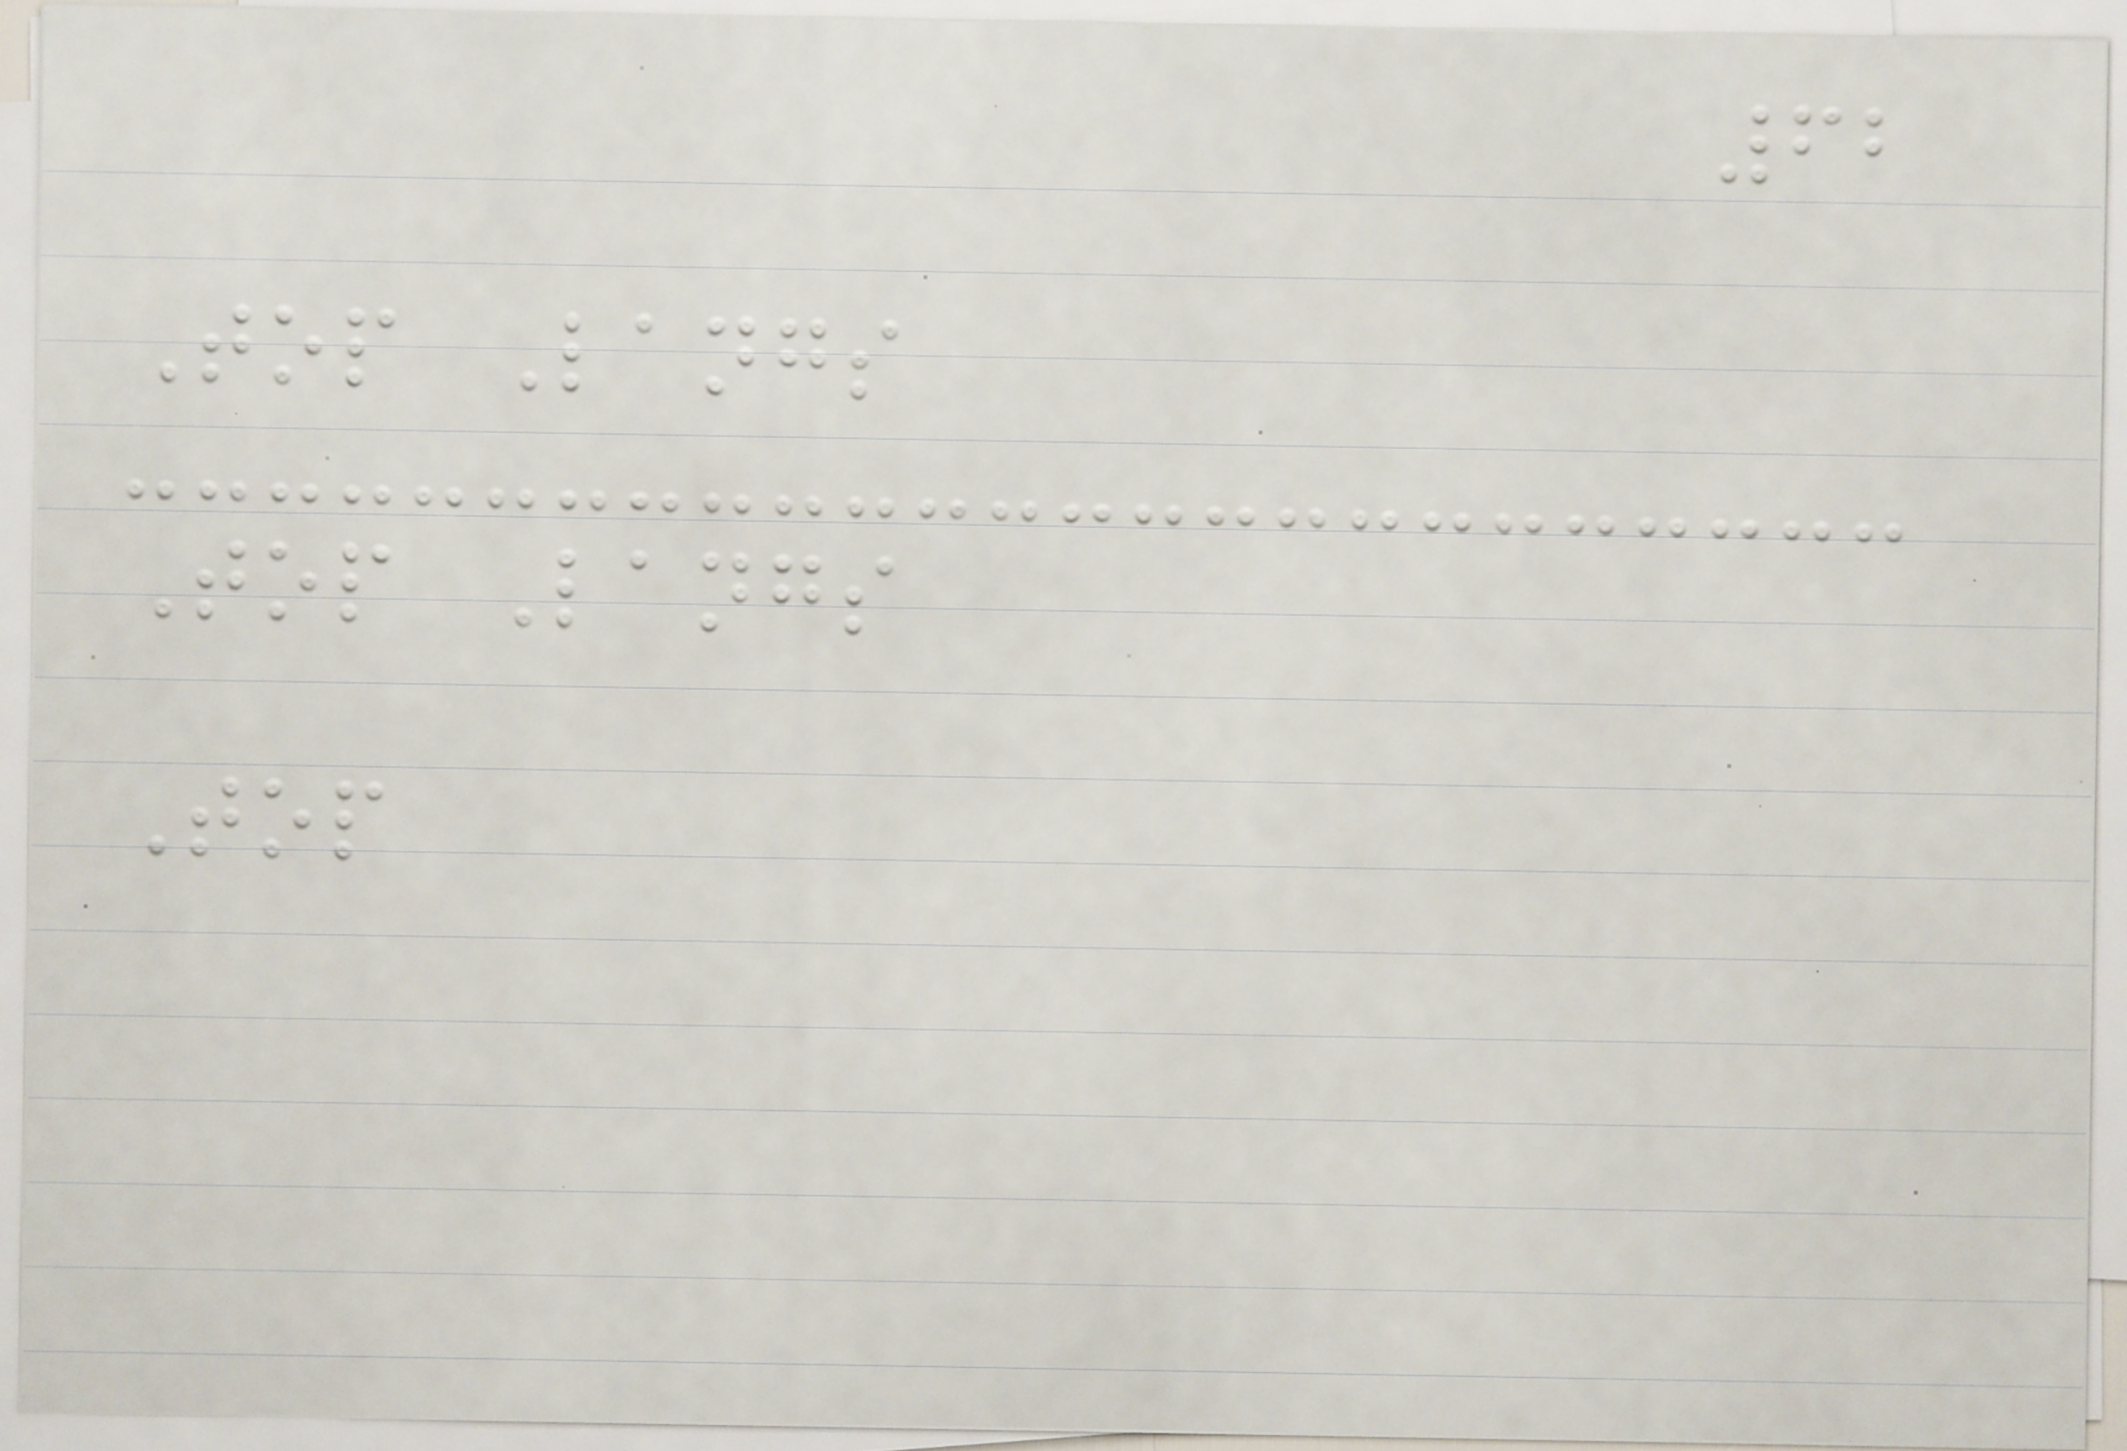62
Top Langs
Top Langs
Top
